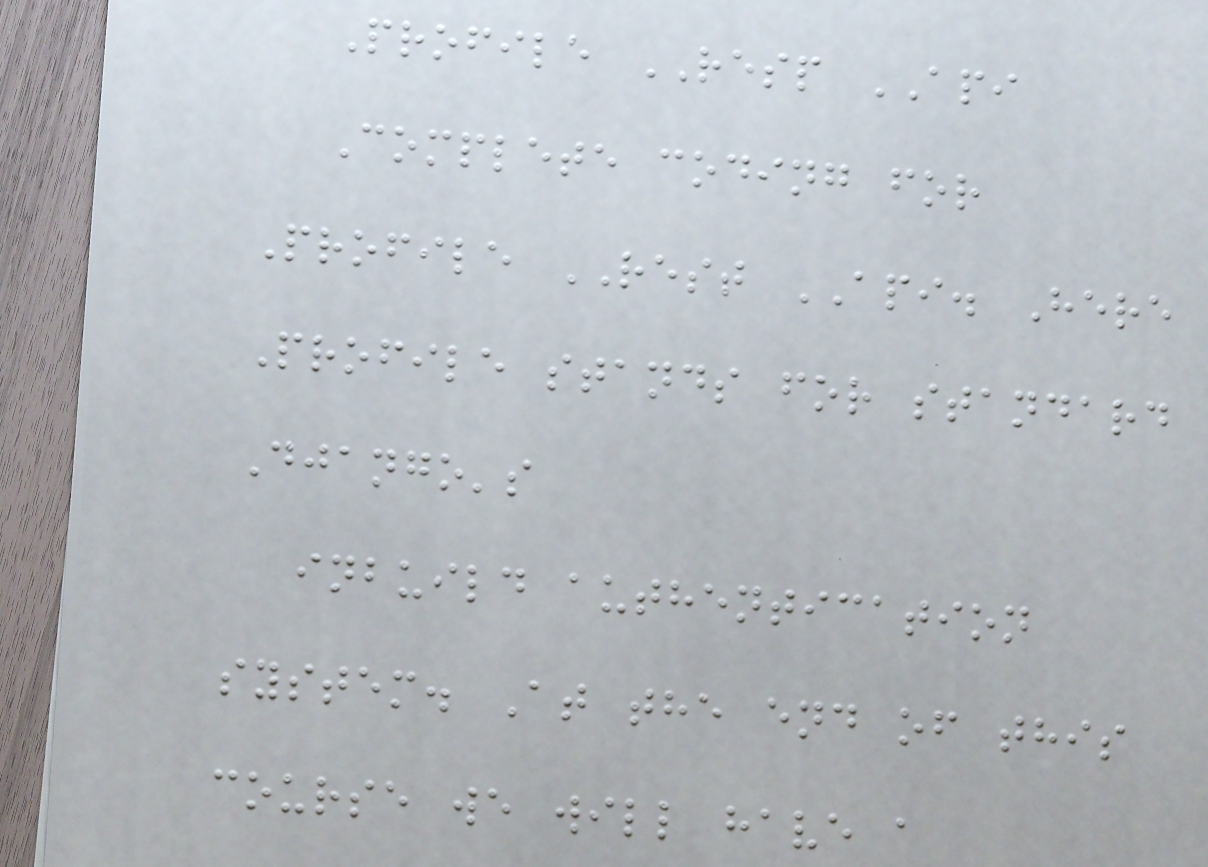Profile RESP API
Complete coding for
Profile REST API. Here
Profile stands for standard
Django's
inbuild authentication
system. At the end of this
course we will have a
